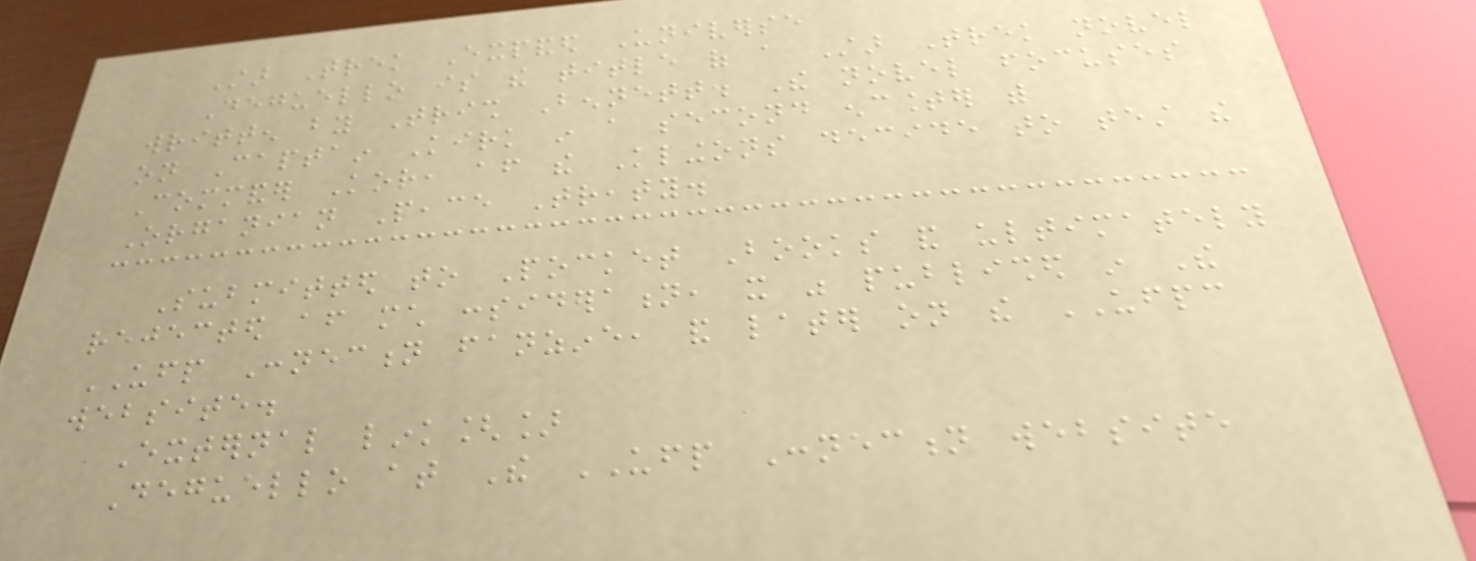Star Trek Expanded Universe
Deguello is the title of a Star Trek novel
written by Trish Bennett. The novel focuses
on Captain Kirk in a second encounter with
Commander Kor, after the Klingons decide to test the
Organian Peace Treaty.
Submitted to Pocket Books and ultimately
rejected after much consideration, it was published in The
UFP Connection fanzine, and later on the UFPC
website.
External link[]
Deguello at The UFP Connection website
